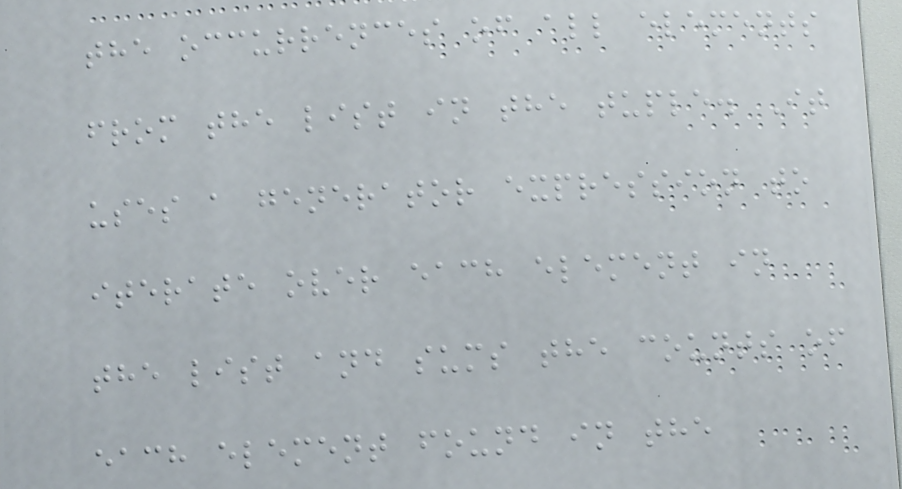the occurrences of all elements
from the list in the tuple. It
uses a generator expression to
iterate over each element in
the list and sums the counts of
each element found in the
